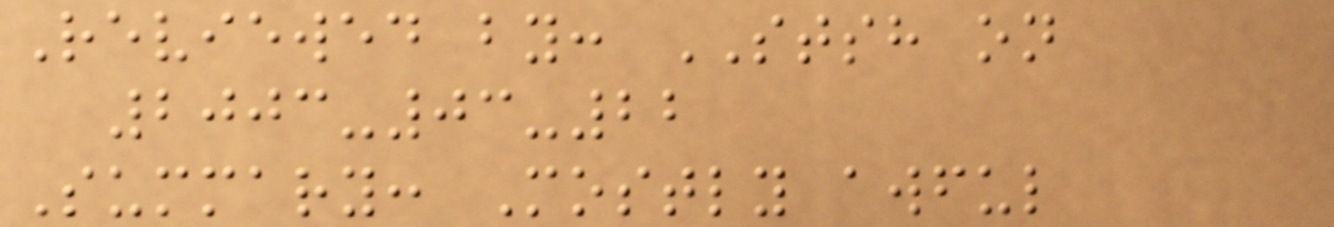Reviewed by: STSH on
2003-03-22
Summary: Mostly awful
